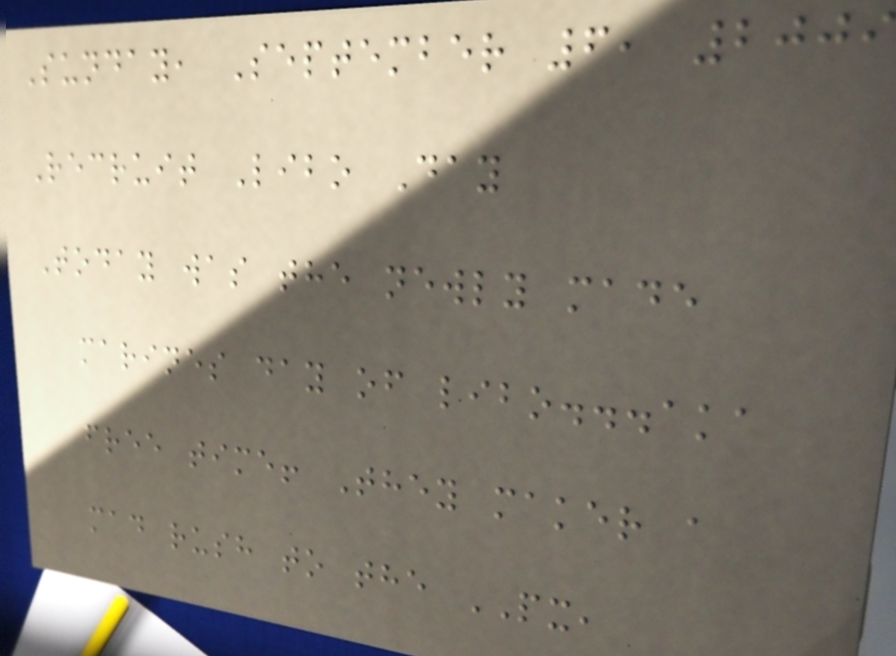Sunday, September 6, 2009
Recruit Libo Day
Today was the newly made
marines day of libo...aka
free time! They maker a
mad rush to the PX,
